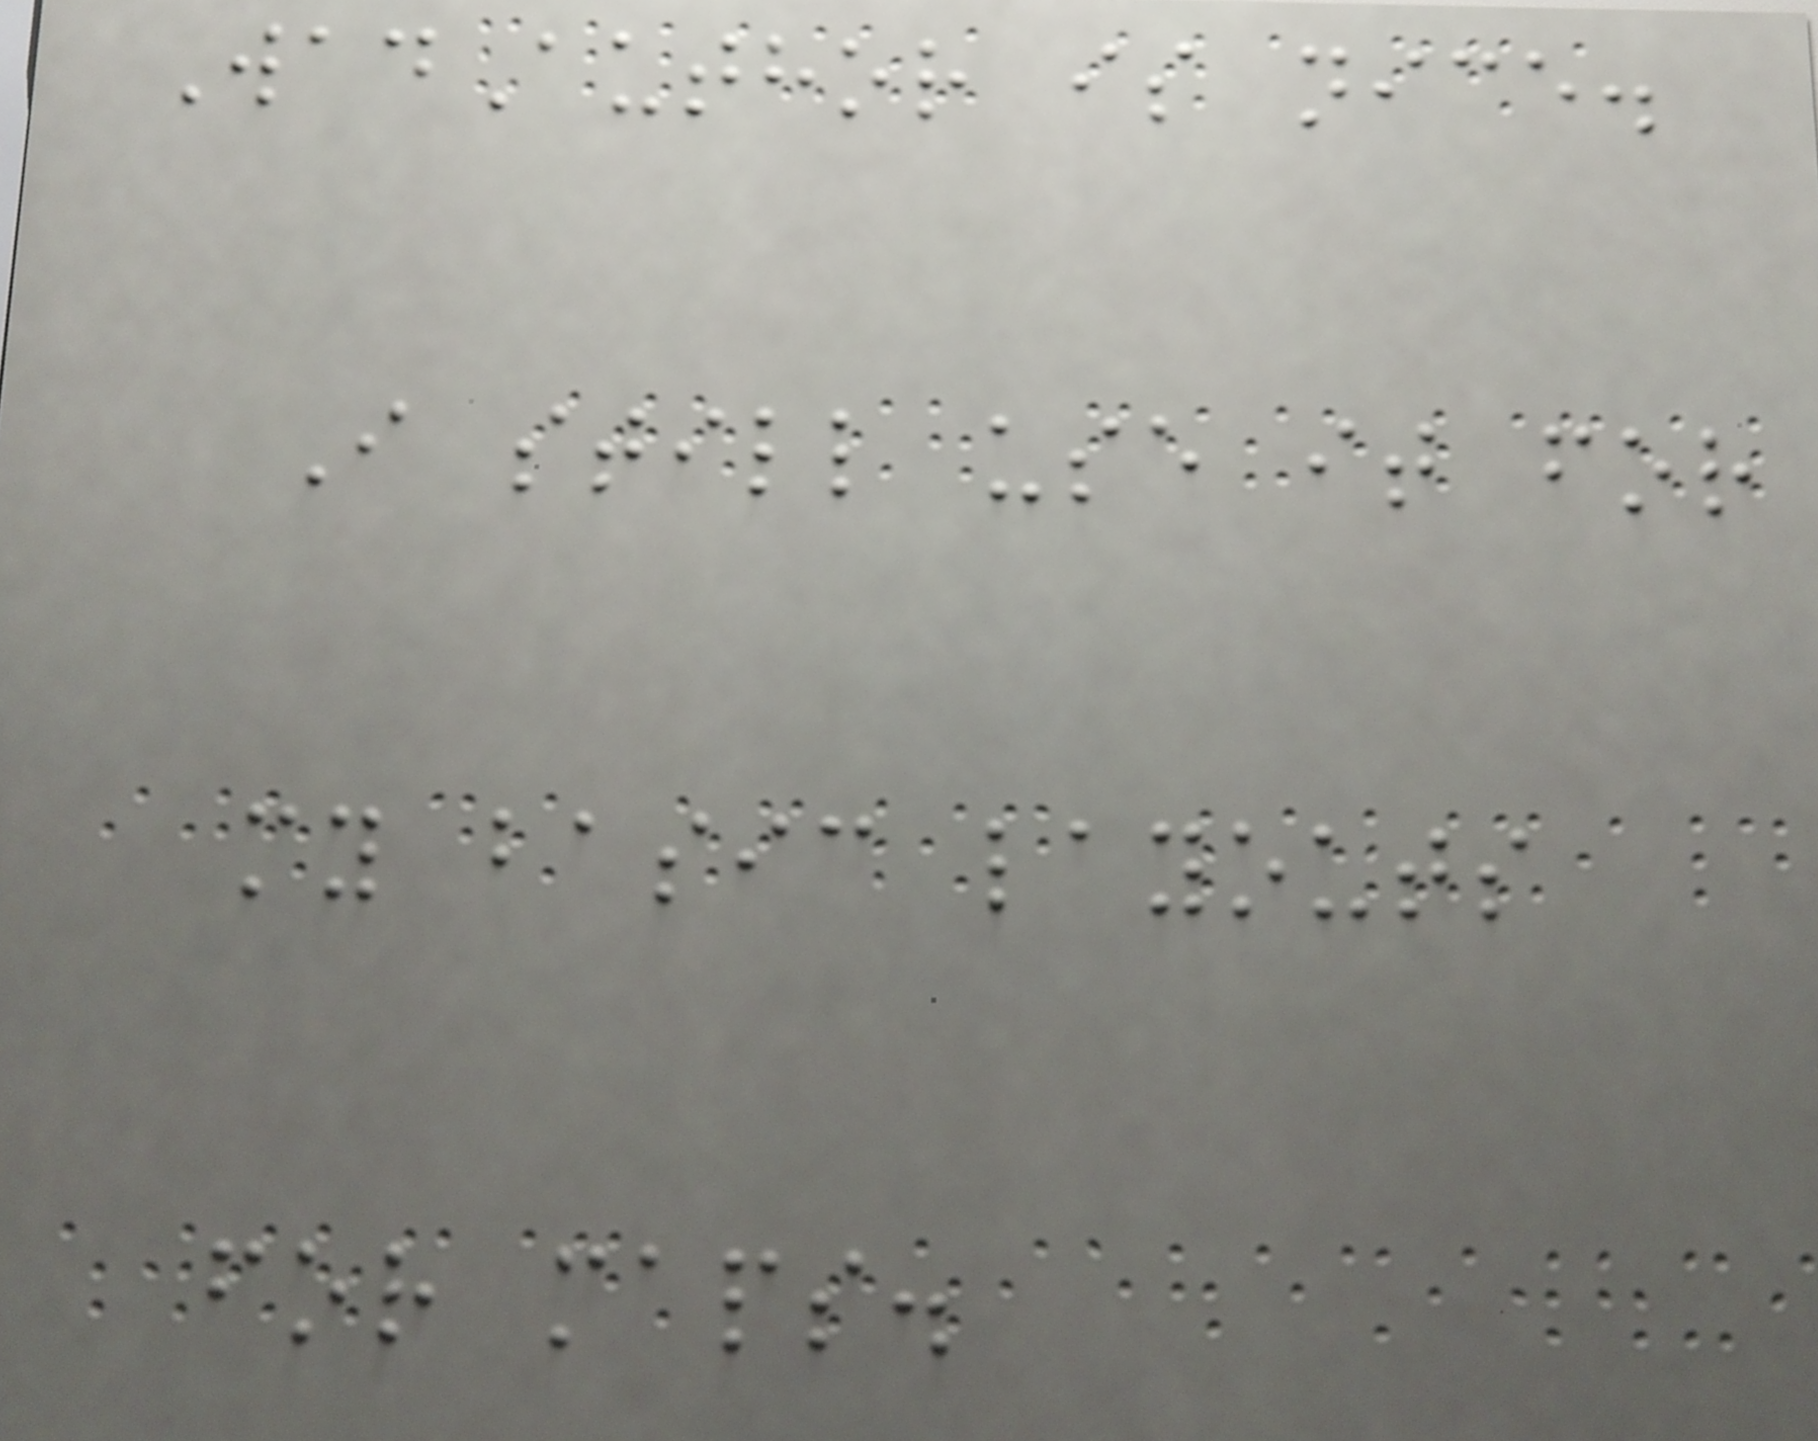WadAuthor is nice.
I still use it for
my basic layouts
for maps.
